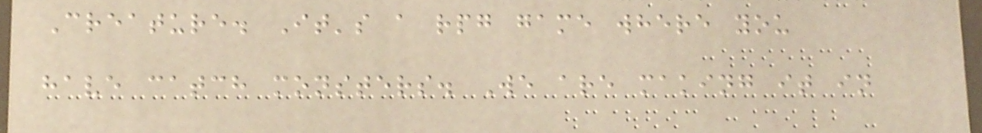Creature. It's a rpg game where you
have catch monsters. We are making it in
